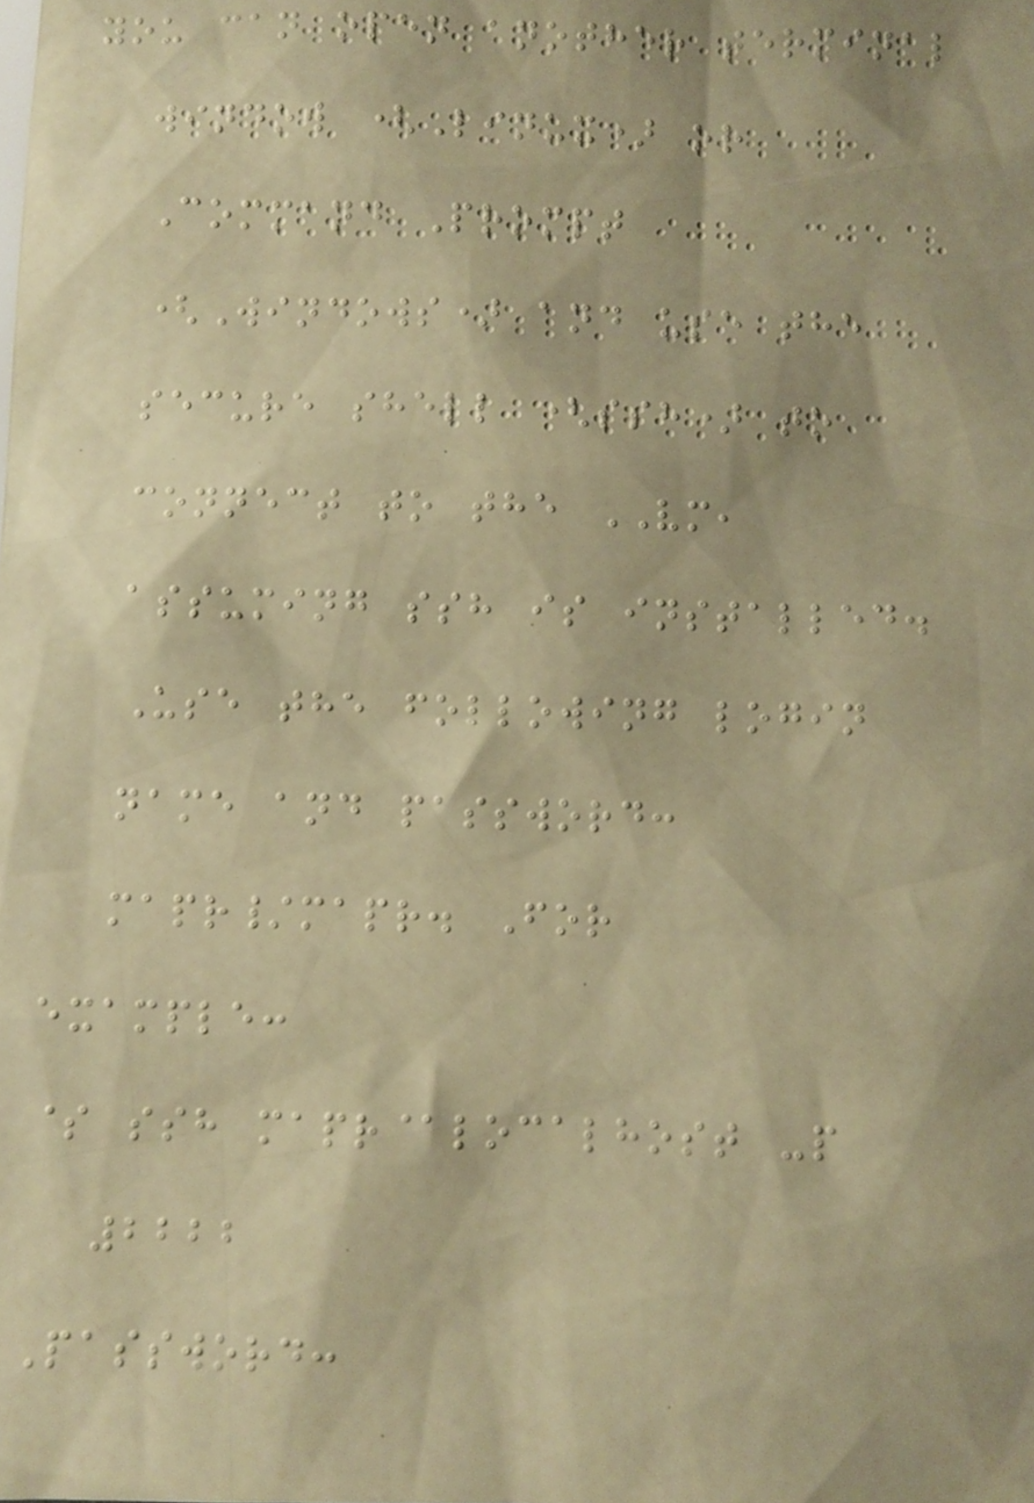you can open another terminal
window (Linux) or
Command Prompt
(Windows) and use the
secure shell (ssh) to
connect to the VM,
assuming ssh is installed.
Use the following login
name and password:
mapr/mapr. For
example:
$ ssh mapr@localhost -p
2222
Password:
